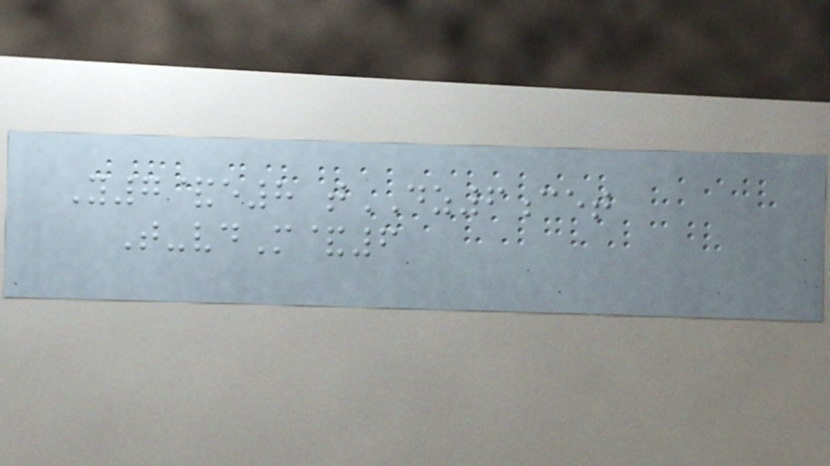Y7&e8 tDZ6cet
T-vdM&6
